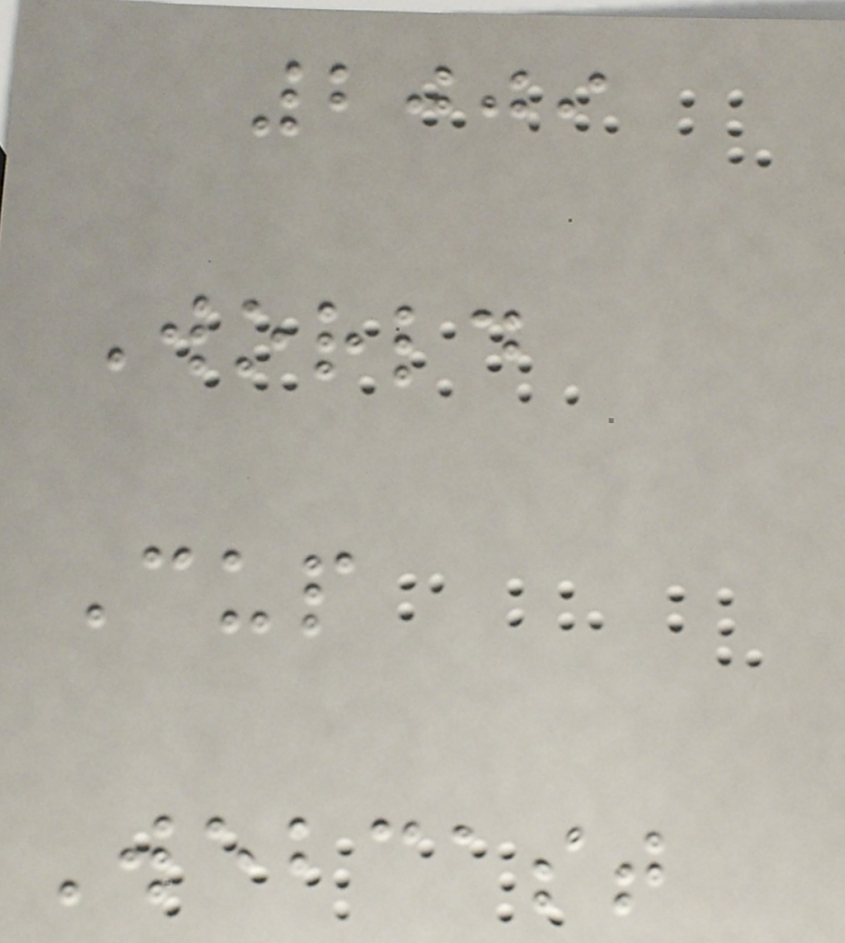2009
World
Cup
Webcast
